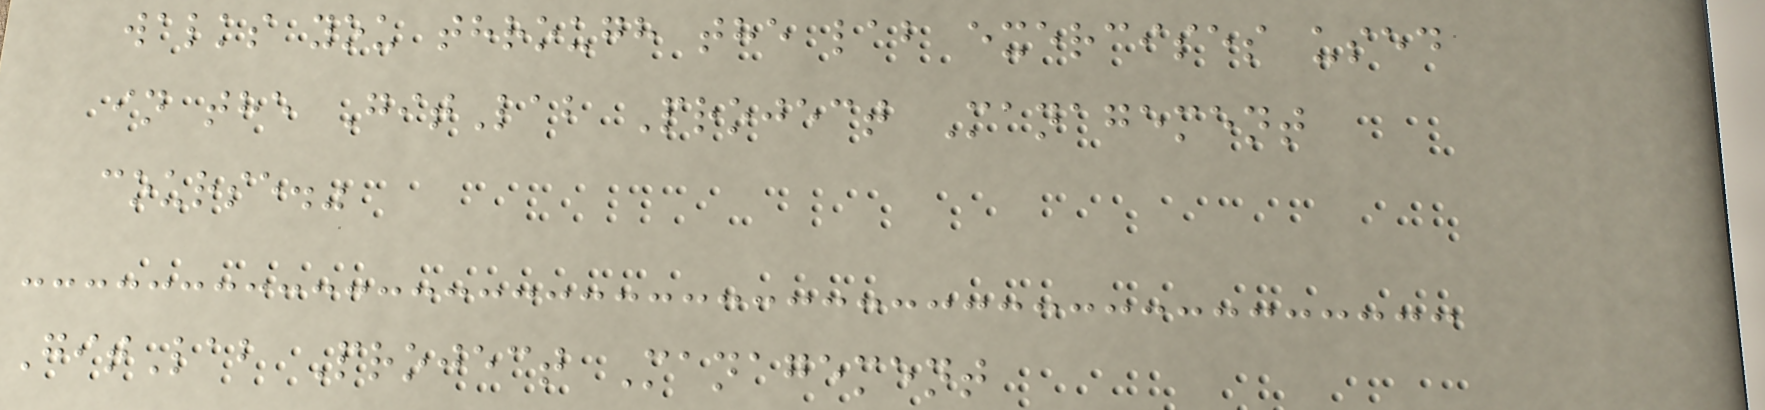walks you through the lab exercises used
in the GitLab Project Management
course."
GitLab Project Management
